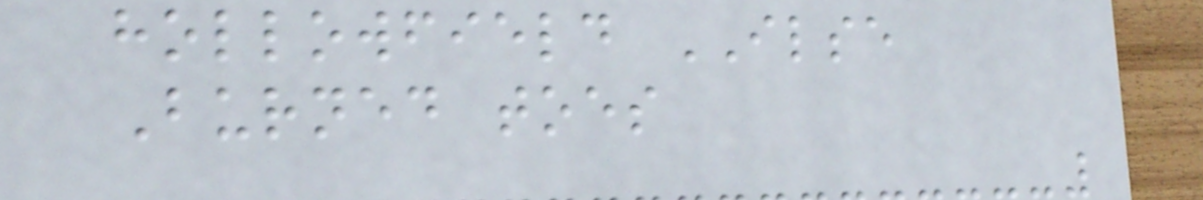hollowfield ILSE
Burned toes
